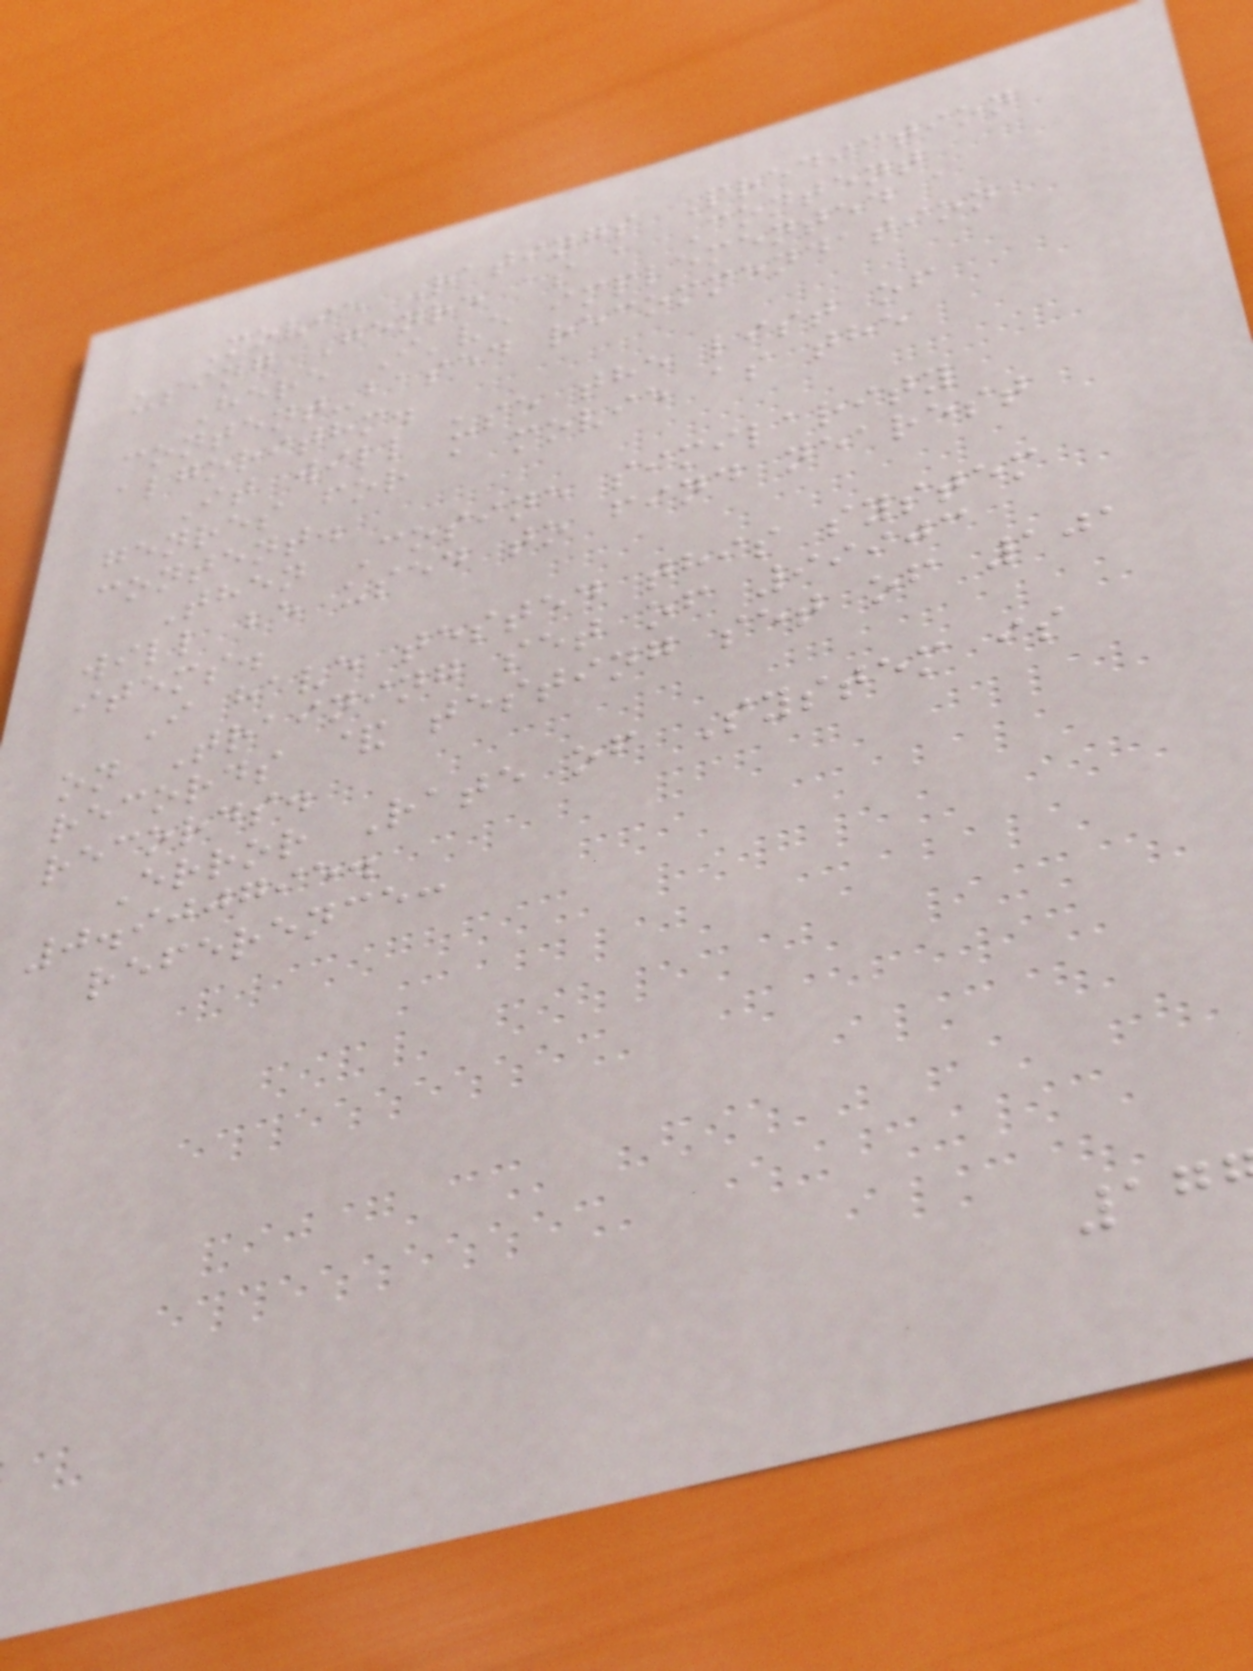Movie Ratings Prediction
using Genre as a Content
Here I've implemented a
content-based recommendation
algorithm.
It will use the list of
genres for a movie as the
content.
Then Cosine similarity
will be used to find nearest
items.
I have tested this system
on Training set of 99903
records & testing set of 101
records.
Error Rate of System is
0.900795.
reference:
